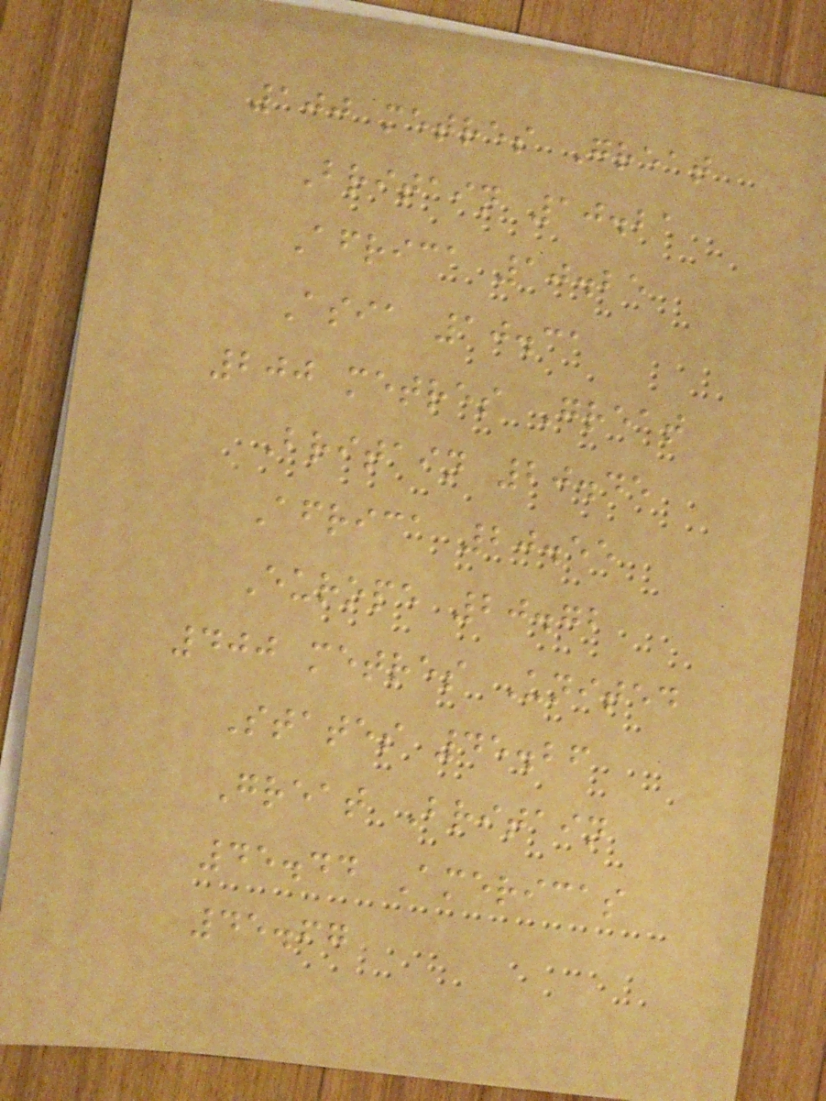100 metres Great
Britain 10.21
Africa 10.25
Asia 10.31
200 metres Great
Britain 20.45
Africa 20.55
Europe 20.72
400 metres United
States 45.26
Great Britain
45.44 Americas
45.67
